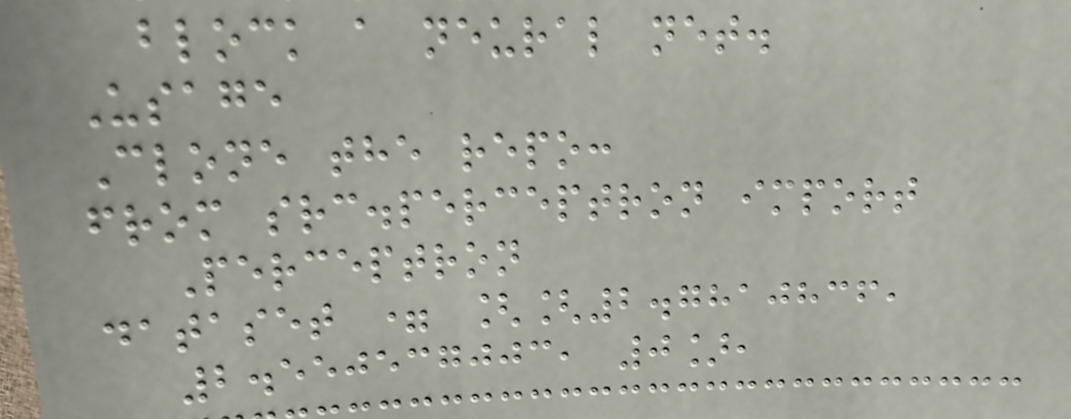block a neural net.
Usage
Clone the repo:
from src.perceptron import
Perceptron
dataset = [[2.7810836,
2.550537003, 0],
